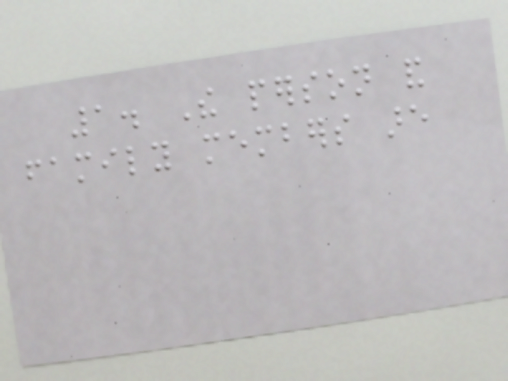1. The person and
family members are
